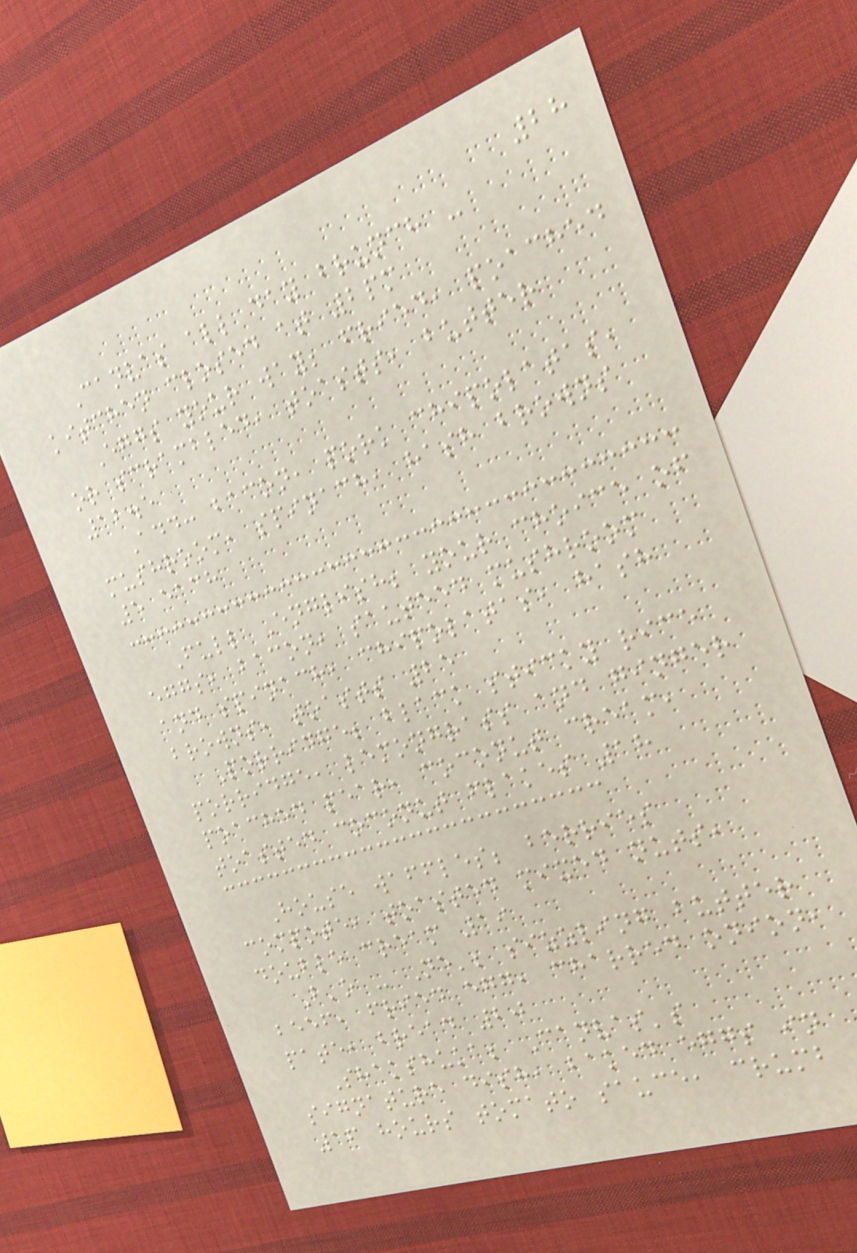28
Canvas all day brunch -
kitchen closed at 2pm
Eggs your way; fried, poached
or scrambled, toasts, butter
12.5
Add: bacon, pork chipolatas,
mushroom, spinach, hash browns
5 each
Full English; your choice of
eggs, bacon, sauteed mushroom
and spinach, chipolatas, hash
browns, toasts 25
Porridge; black sticky rice
porridge, lemongrass and ginger
poached pear, coconut cream,
toasted coconut flakes 18
House waffles; berries
compote, toasted mixed nuts,
double cream 19
B'o - Ne'; sizzling butter
beef, fried egg, charred onion,
pate, bread 20
Shakshuka; Canvas's
signature dish, baked eggs in
16 hours tomato sauce, crumb
